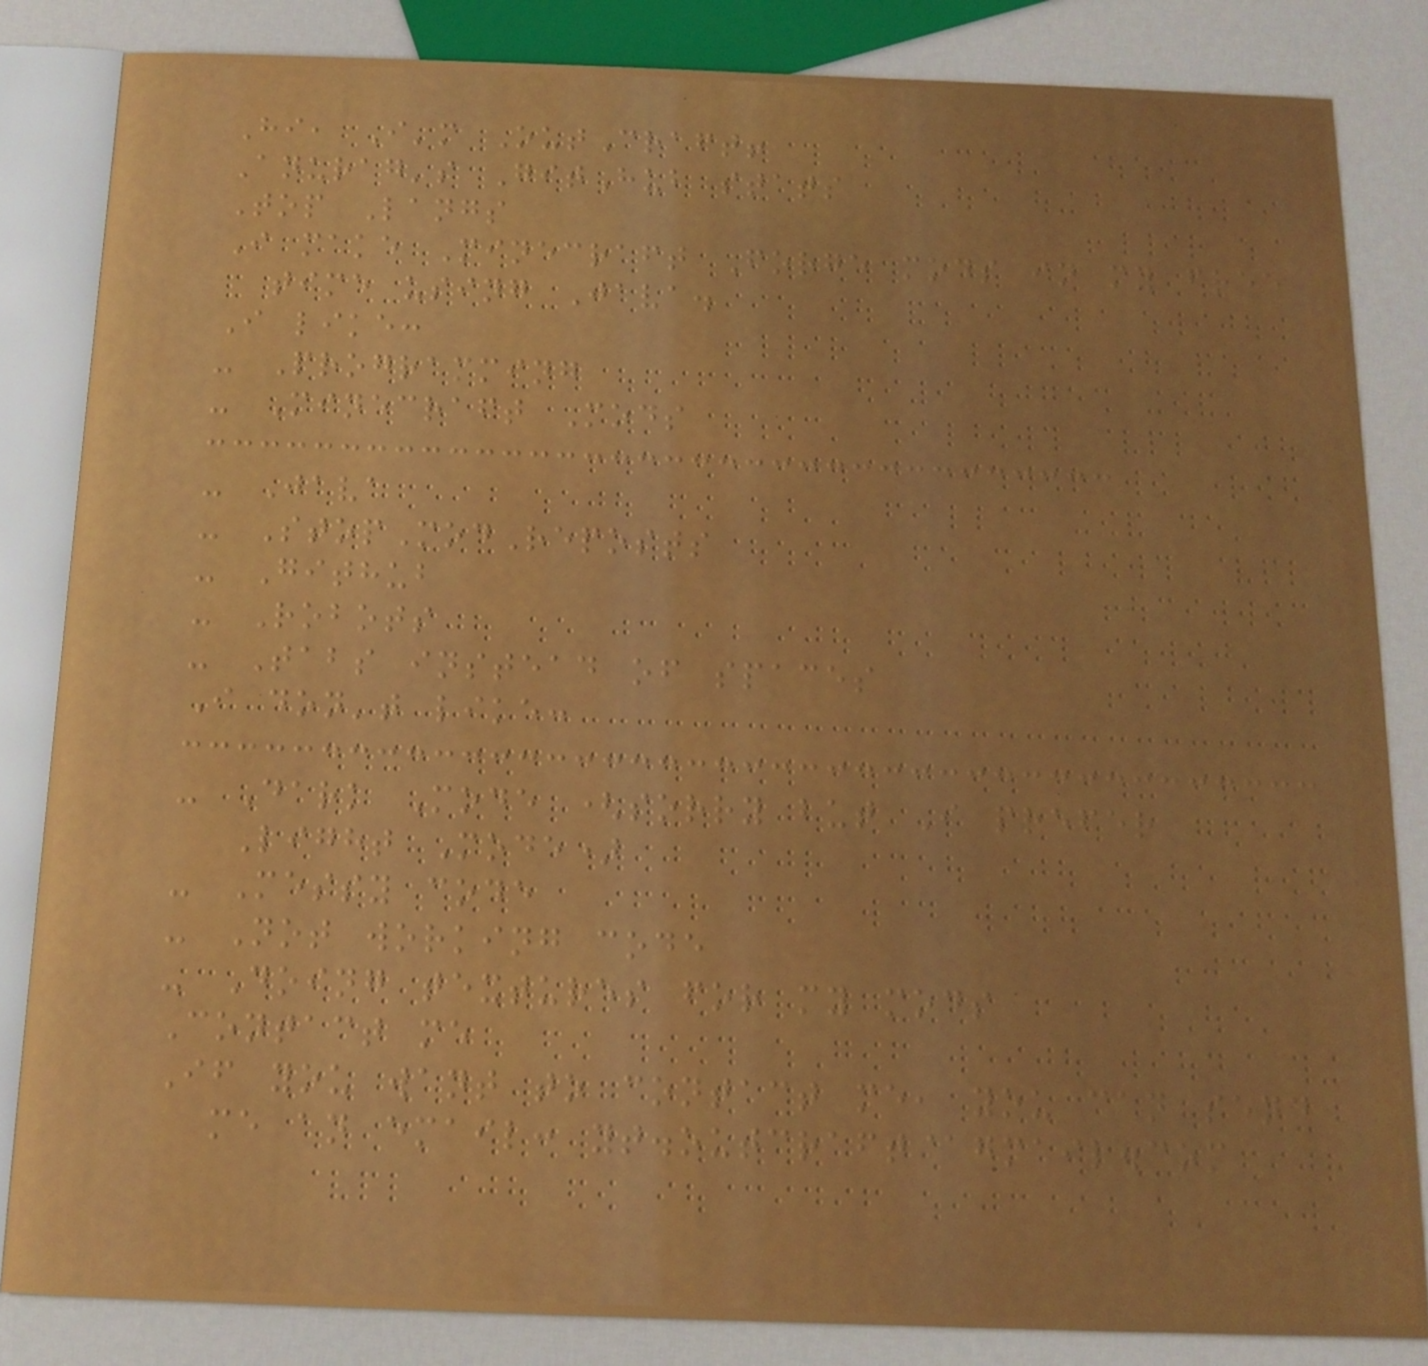Hi, I'm OutCraft!
Anurag's GitHub stats
Top Langs
I make Minecraft Forge mods in my free
time using Java.
I like:
- Programming
- Minecraft Mods
- Java
- StopModReposts
- Github
- Robots
- Tabs instead of spaces
I don't like:
- Dark Mode (sorry but I prefer
Light Mode)
- Messy code
- Not working code
- Doing textures for my mods
Contact me
If you want to contact me, you can send
me an email: yt.outcraft@gmail.com
